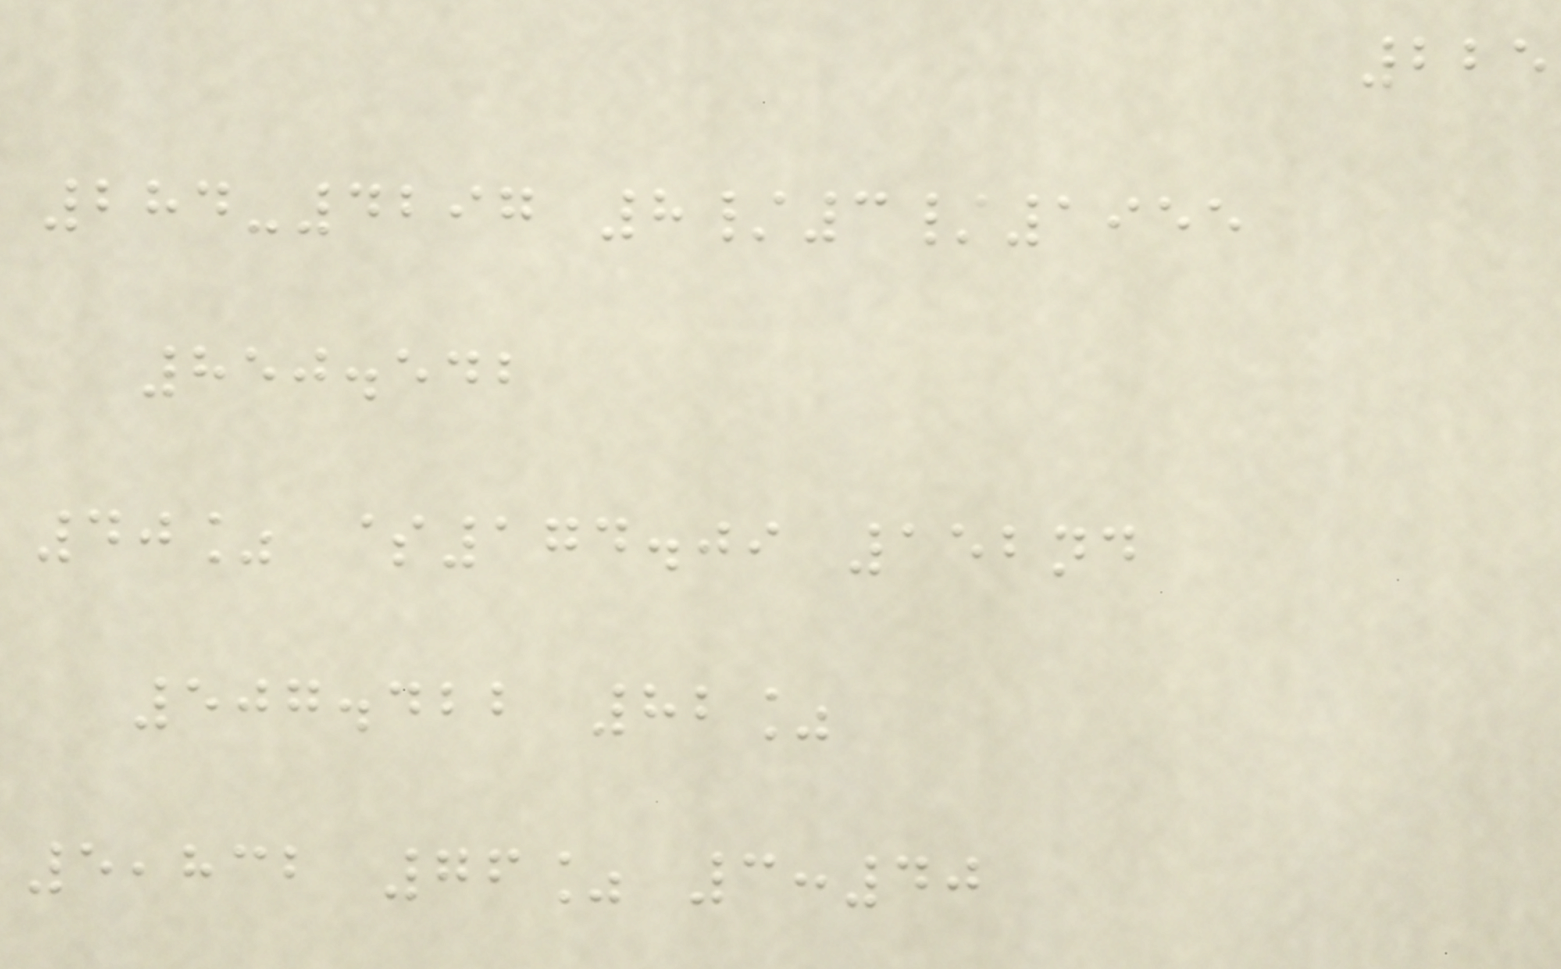225
284-4297 8/3/1955
850.542
40% $174.09 152nd
507.422 82%
5,832 76% 3:40
